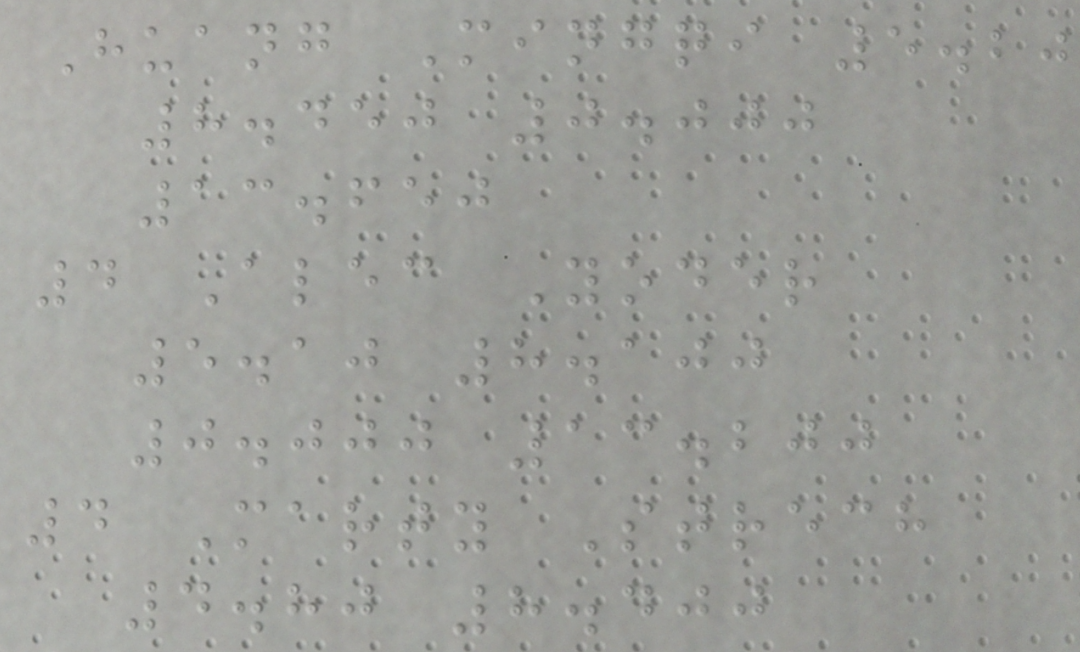Huang Mingqi 5.20
8.450 0.000
13.650
4 Alec Yoder
5.10 8.100
0.000 13.200
4 Marty Strech
4.80 8.400
